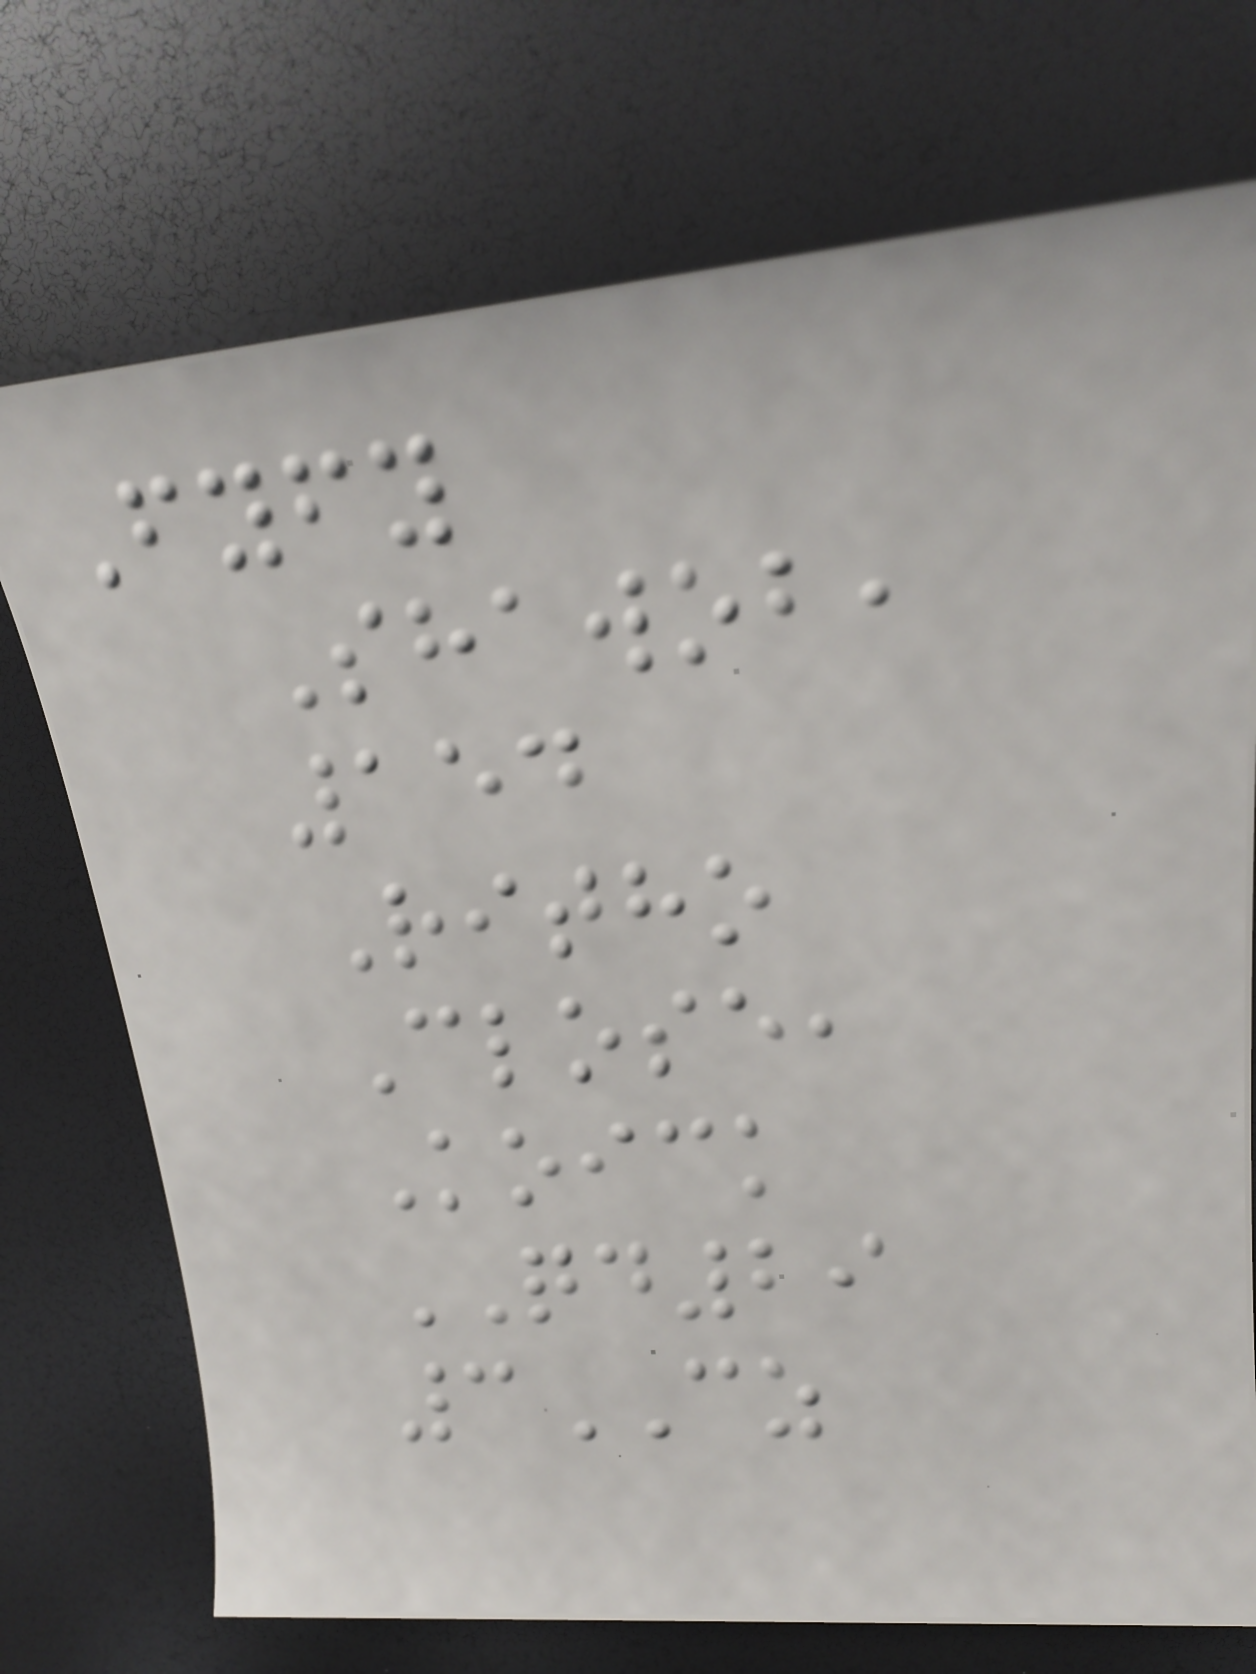Fyfy
Shawob,
154
Ritho
Close,
Koick
QD29
3CZ
